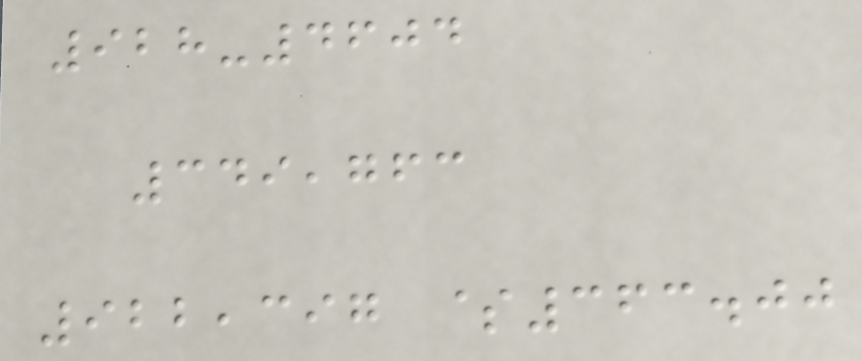928-4604
349,763
922,397 $363.00
